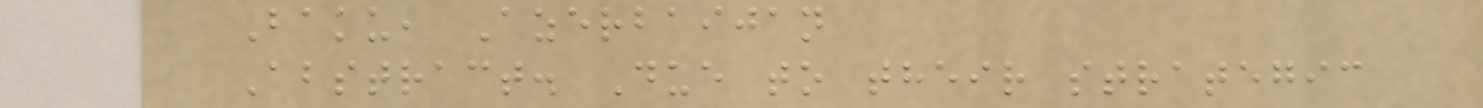Baku, Azerbaijan
Abstract. Due to their strategic
